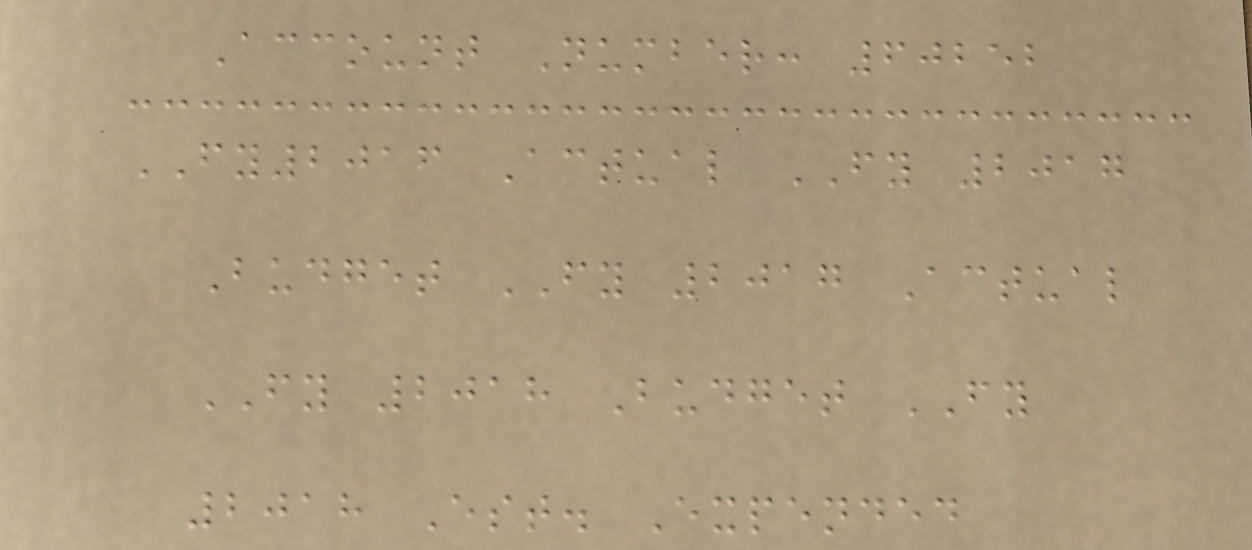Account Number: 60252
FY2016 Actual FY 2017
Budget FY 2017 Actual
FY 2018 Budget FY
2018 Est. Expended
